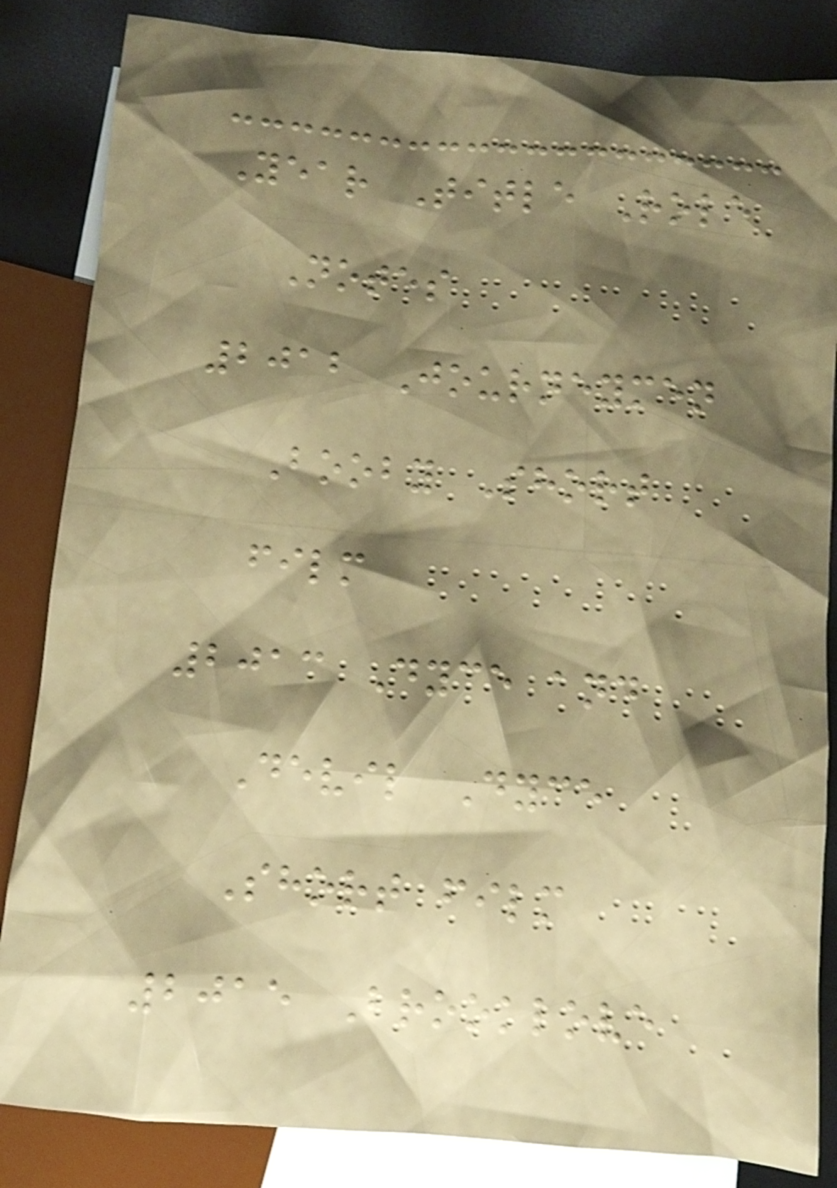Year Title Role
Notes
2012 Journeymen
Booby Short
film
2013 Dyce and
Devil Dyce
Short film
2015 Brooklove
